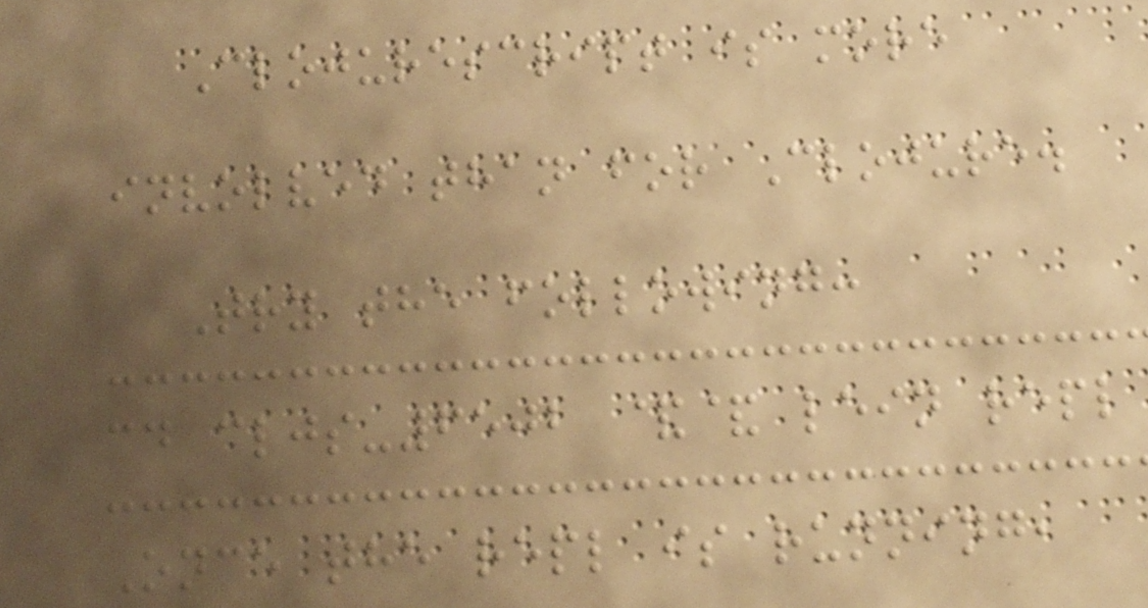Clojurescript is more
involved than for Clojure.
Try the following:
cd cljs-6502 && lein repl
Once the repl is running,
